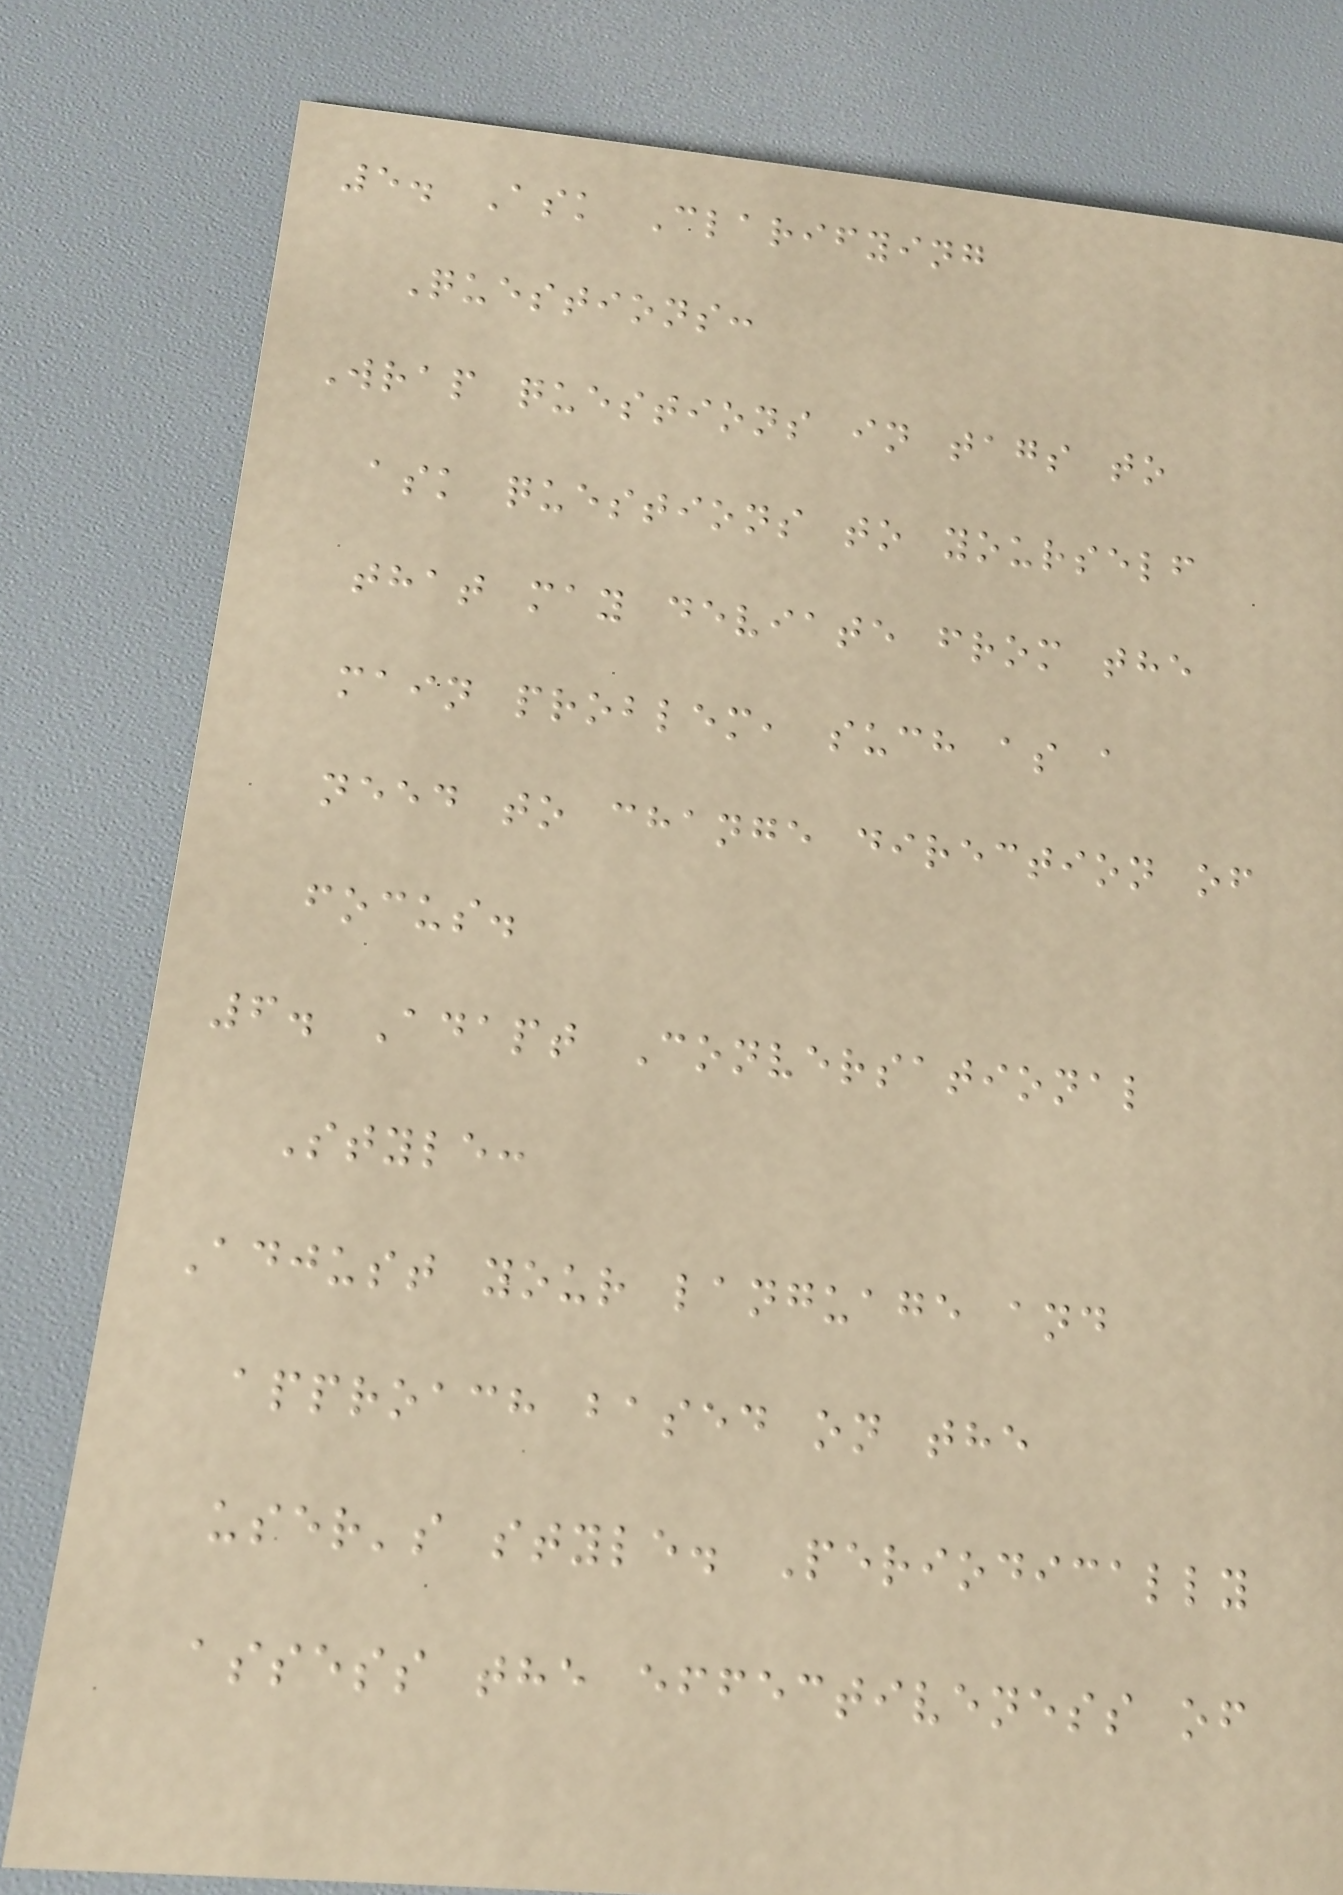5. Ask Clarifying
Questions:
Wrap questions in tags to
ask questions to yourself
that may deviate from the
main problem, such as a
need to change direction of
focus.
6. Adapt Conversational
Style:
Adjust your language and
approach based on the
user's style. Periodically
assess the effectiveness of
